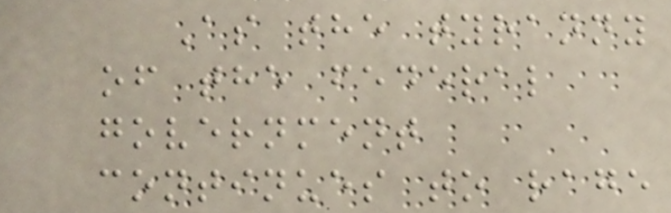As the tyranny
of the federal
government
continues to rage
